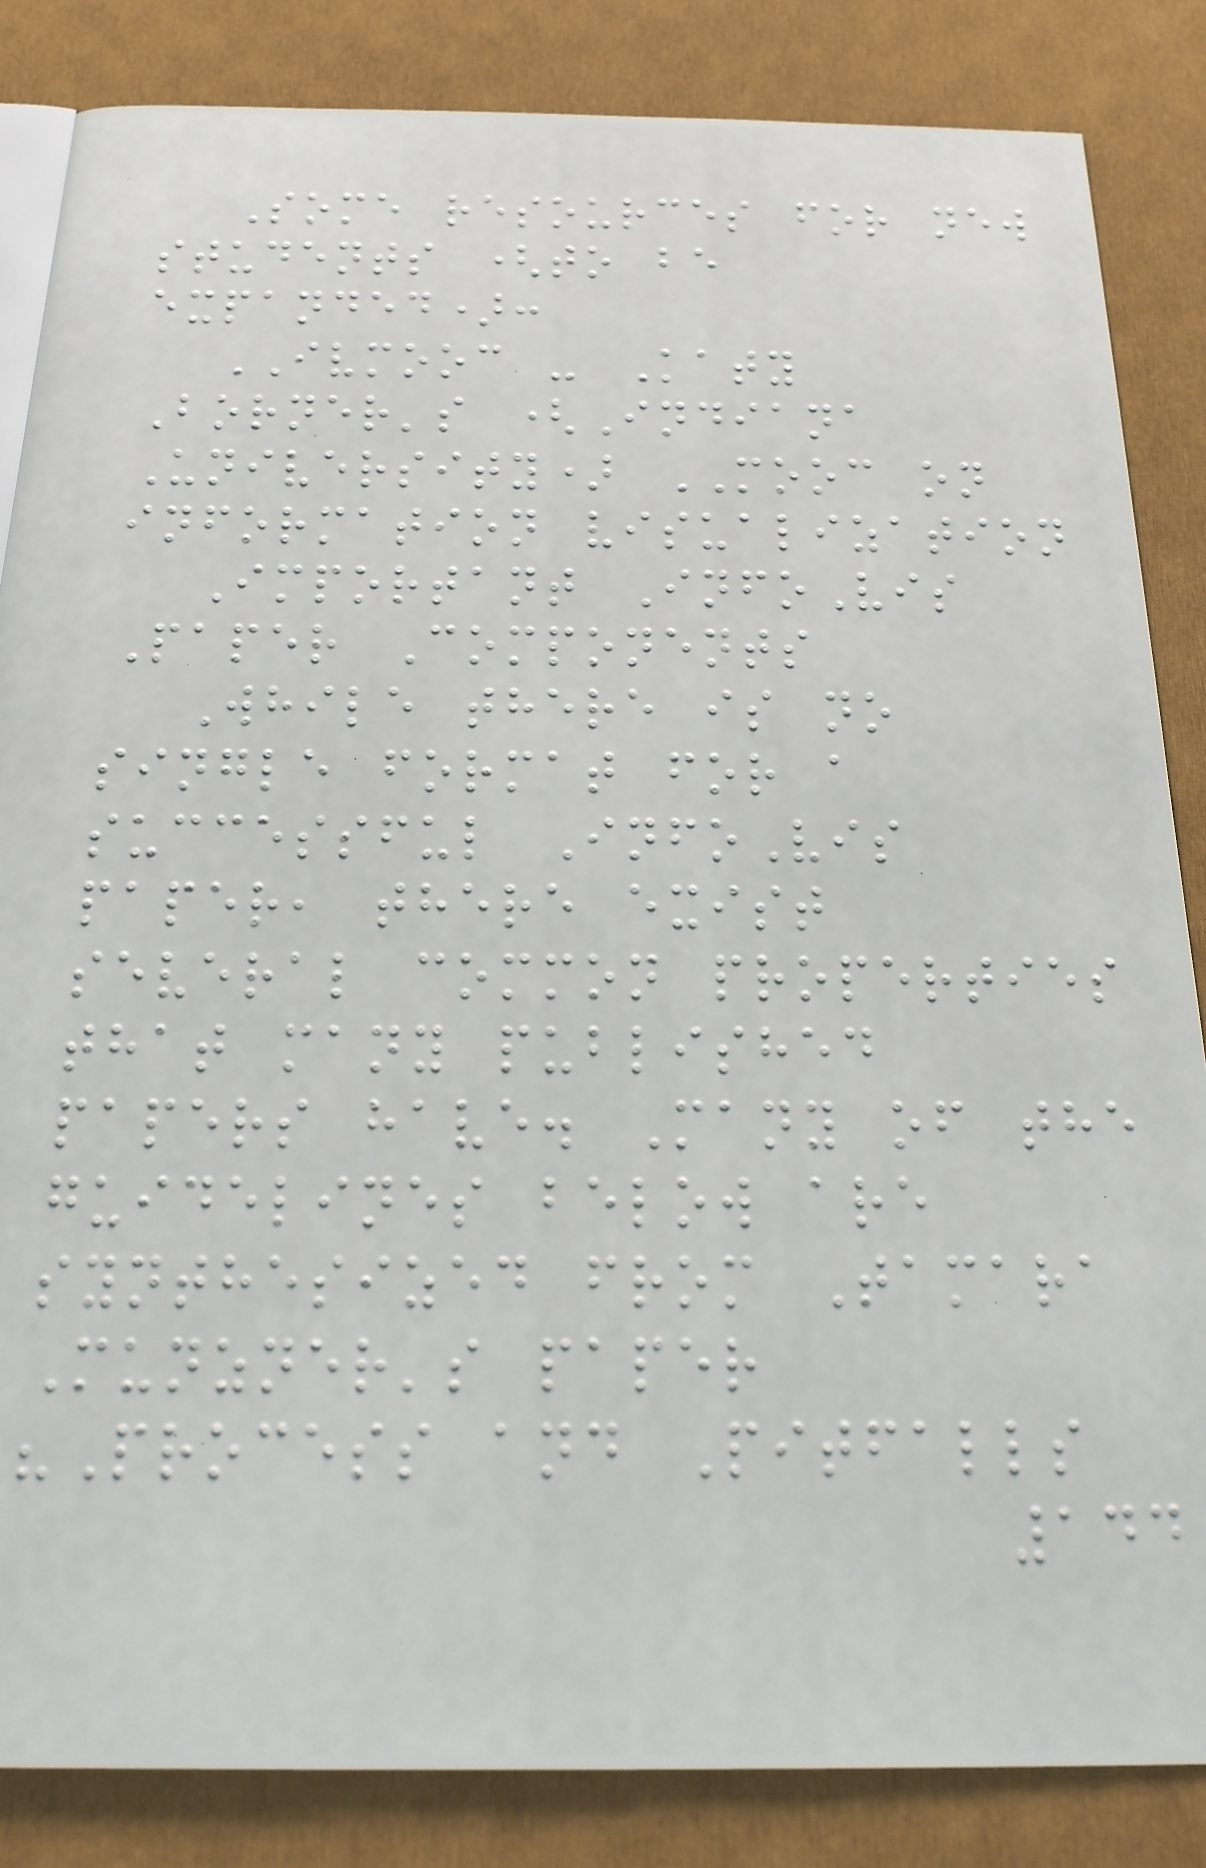Some resources for new
students (to be
expanded):
IVMOOC - Katy
Borner's (Indiana
University) MOOC on
information visualization
Important InfoVis
Paper Components
While there is no
single format for a
successful InfoVis
paper, there exist
several common properties
that many published
papers have. Many of the
guidelines below are
synthesized from Tamara
Munzner's paper
"Process and Pitfalls
144
